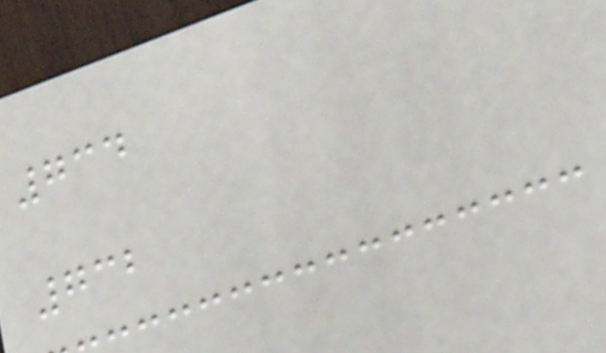734
732
